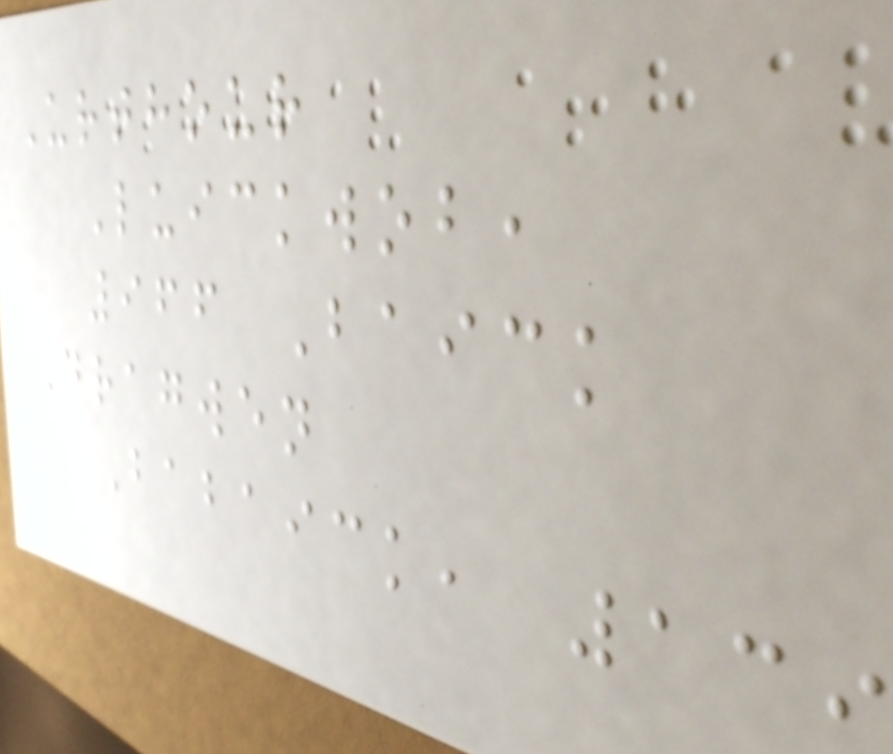Urthour
Luickwob,
966 Baick
Dragwen
Babaick, 139
